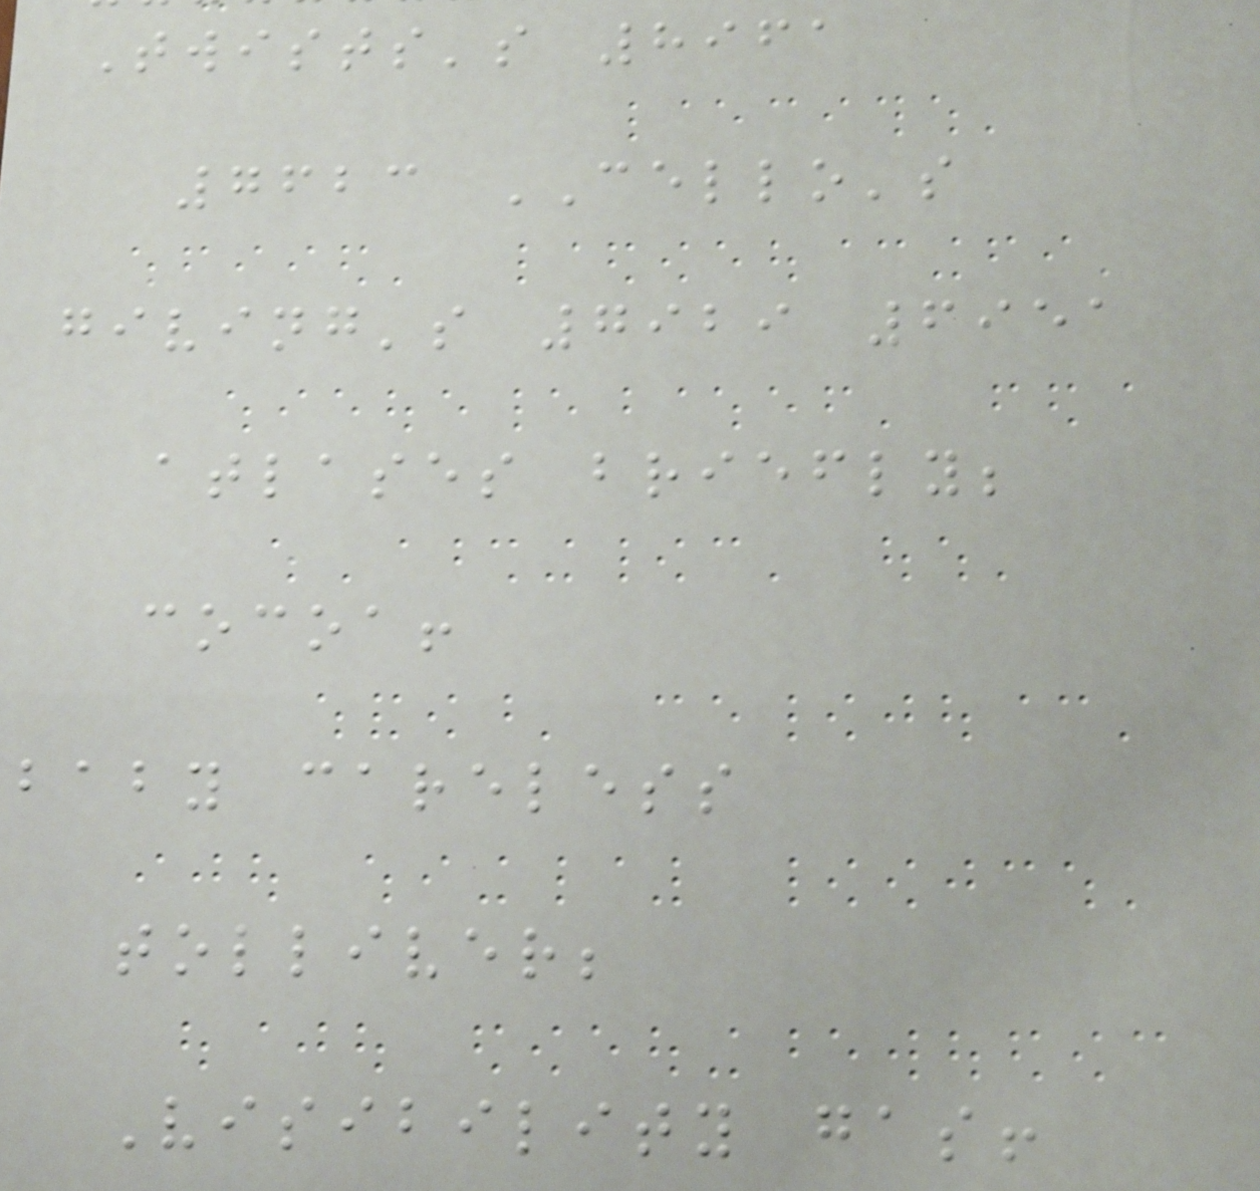Twists's 8961
7623 CELLO's
giving's 7929 6951
atlases briefly;
cocoa!
baby careless
tolliver;
Visibility gas!
